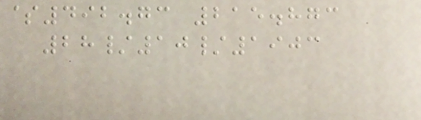$492.73 215.873
28/10/1903
